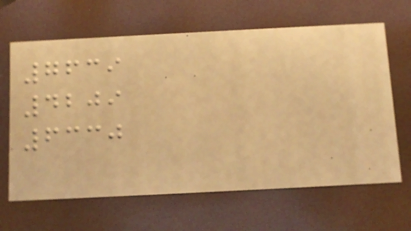7639
4209
6330
